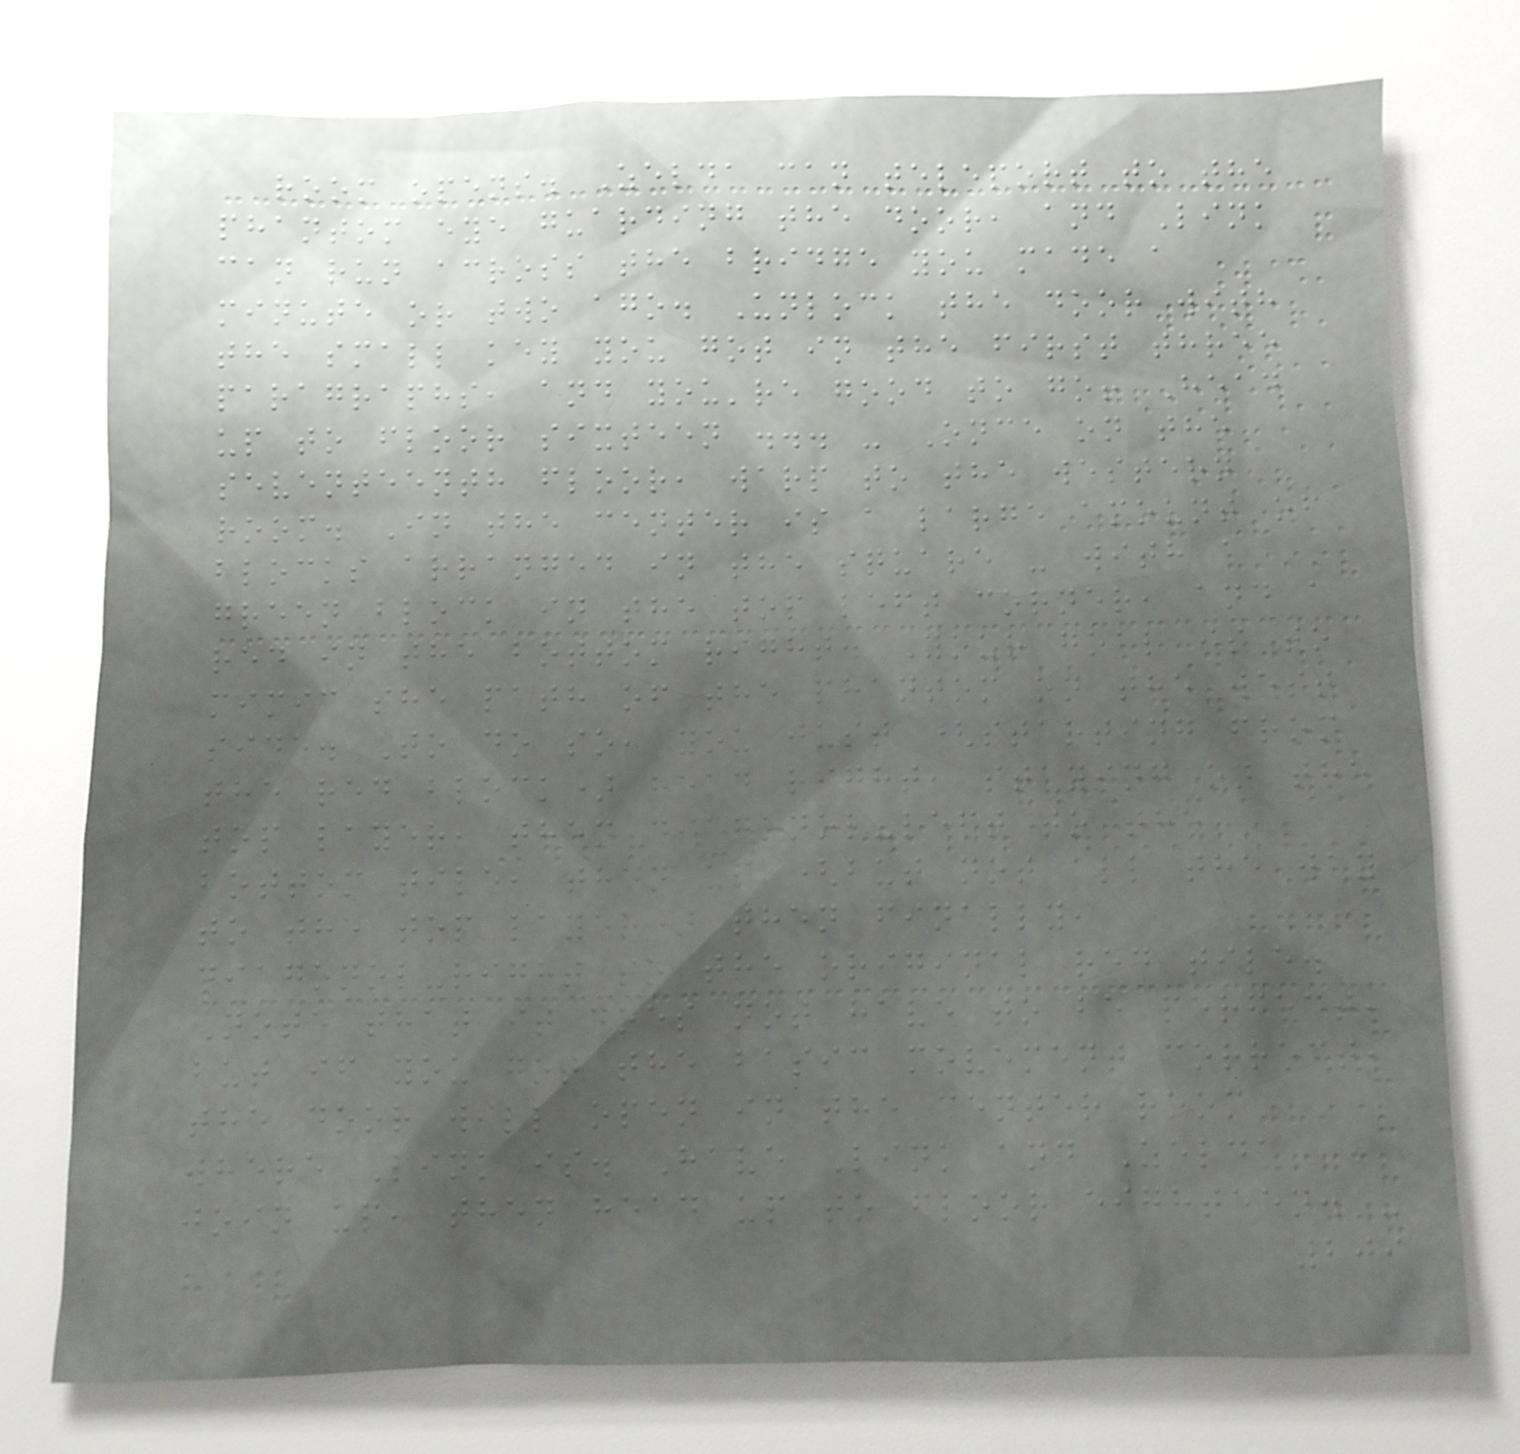room opens. Zelda can teleport to the
phantom eye guarding the door, and Link
can run across the bridge you made a
minute or two ago. Unlock the door with
the small key you got in the first three
paragraphs, and you're good to go! Head
up to floor sixteen ... - Once on the
seventeenth floor, warp to the western
room. In the center is a large amount of
blocks arranged in the square - with a
green block in the top left corner, and a
red in the bottom right. Your goal is to
mimic the path of the phantom on the west
side. To do so, you just (starting from
the red block) head right, staying on the
top layer, then diagonol-left to the
bottom tile, then up (but not all the way
to the top layer) then finally,
diagonol-right to the original red tile.
Note that it does not have to be perfect,
but if you got the basic movement correct,
the door will open in the center room
where Link is. Have Link and Zelda
join up, then head up to floor eighteen. -
209
